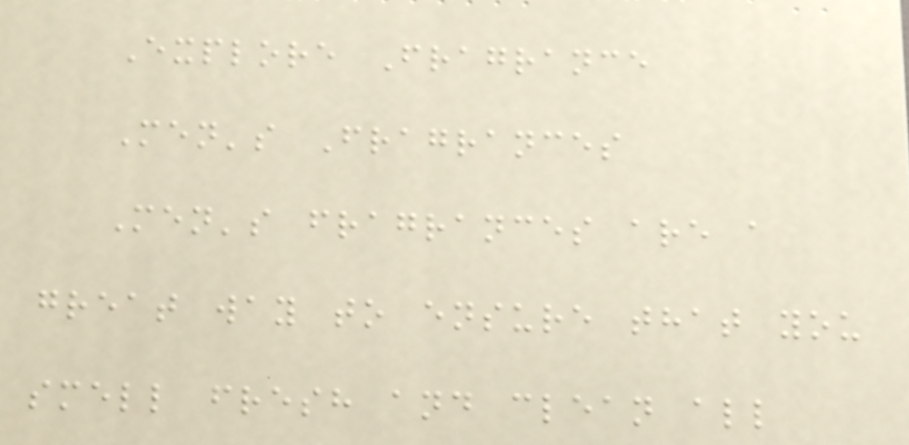Explore Fragrance
Men's Fragrances
Men's fragrances are a
great way to ensure that you
smell fresh and clean all
